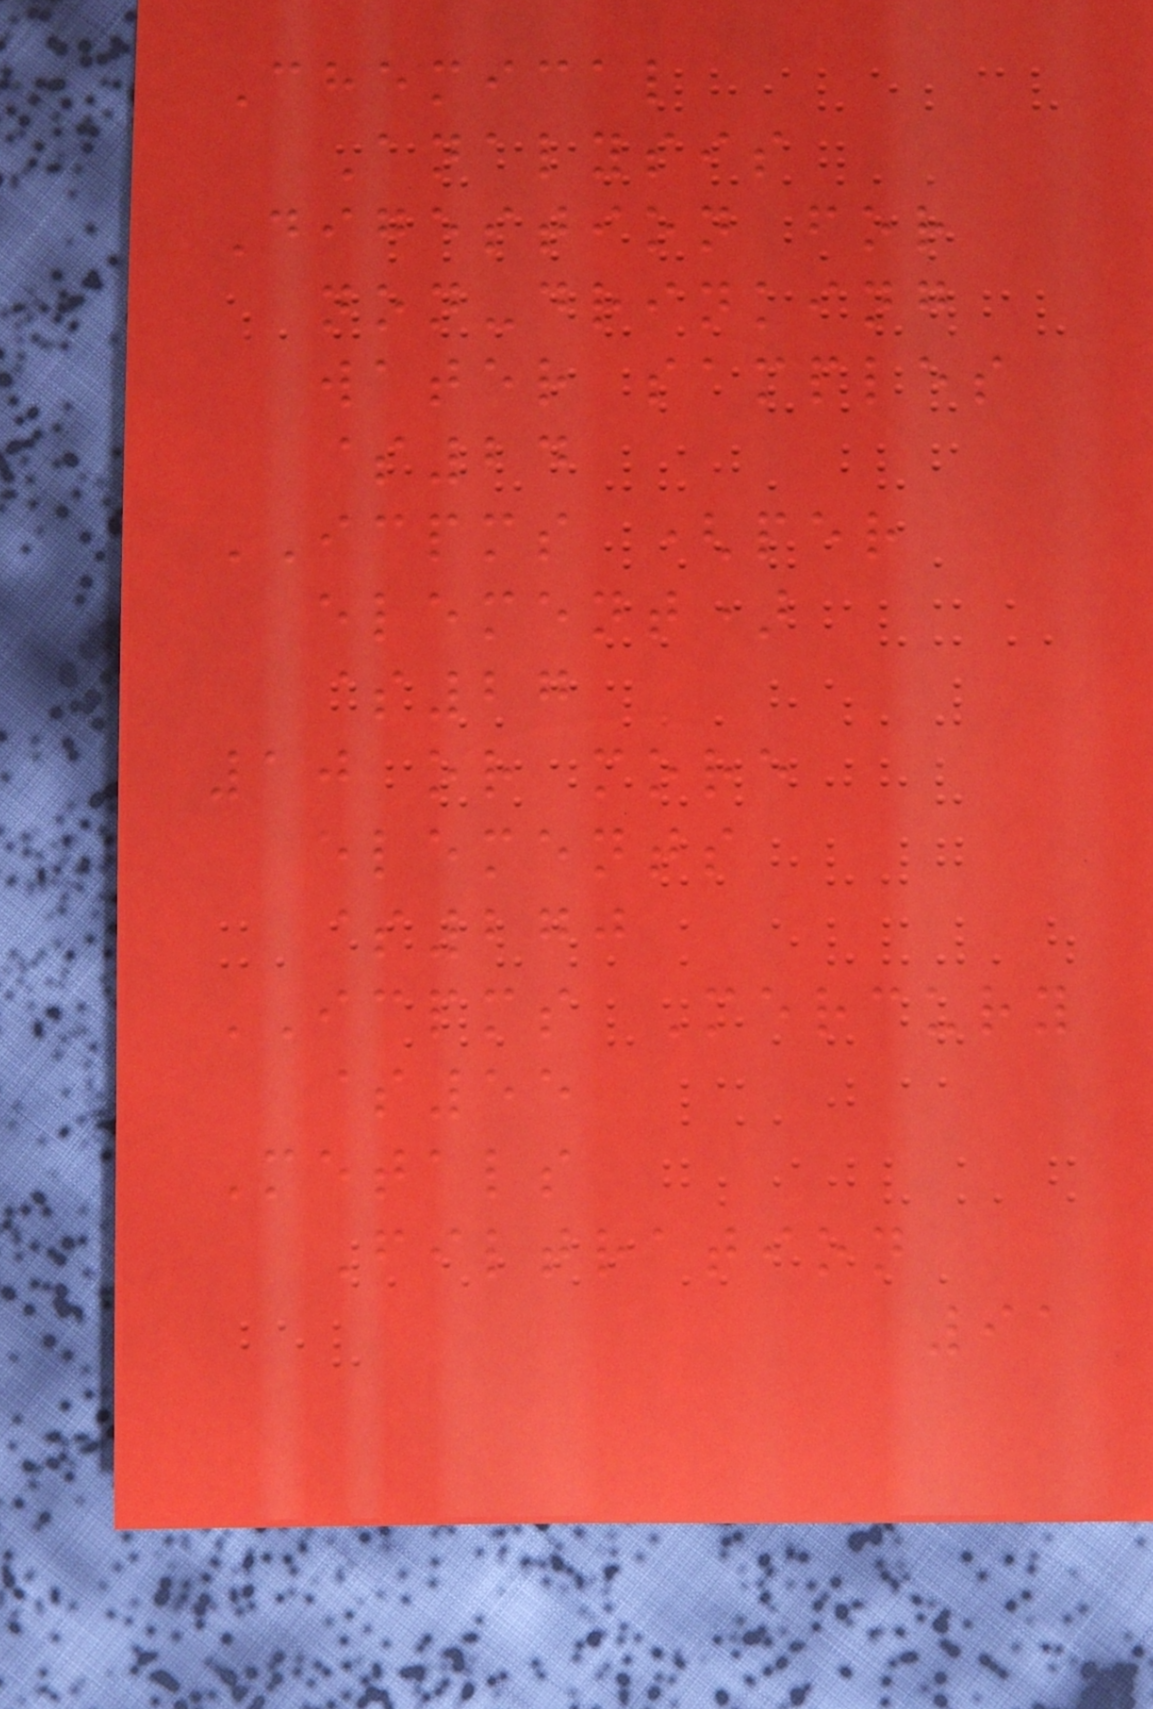Chemical
Analysis
Digestion for
non-drinking
water samples
$24
ICPMS (per
element)
$27
10 or more
elements
$270
ICPMS Mercury
$55
Metals
Filtration
91
